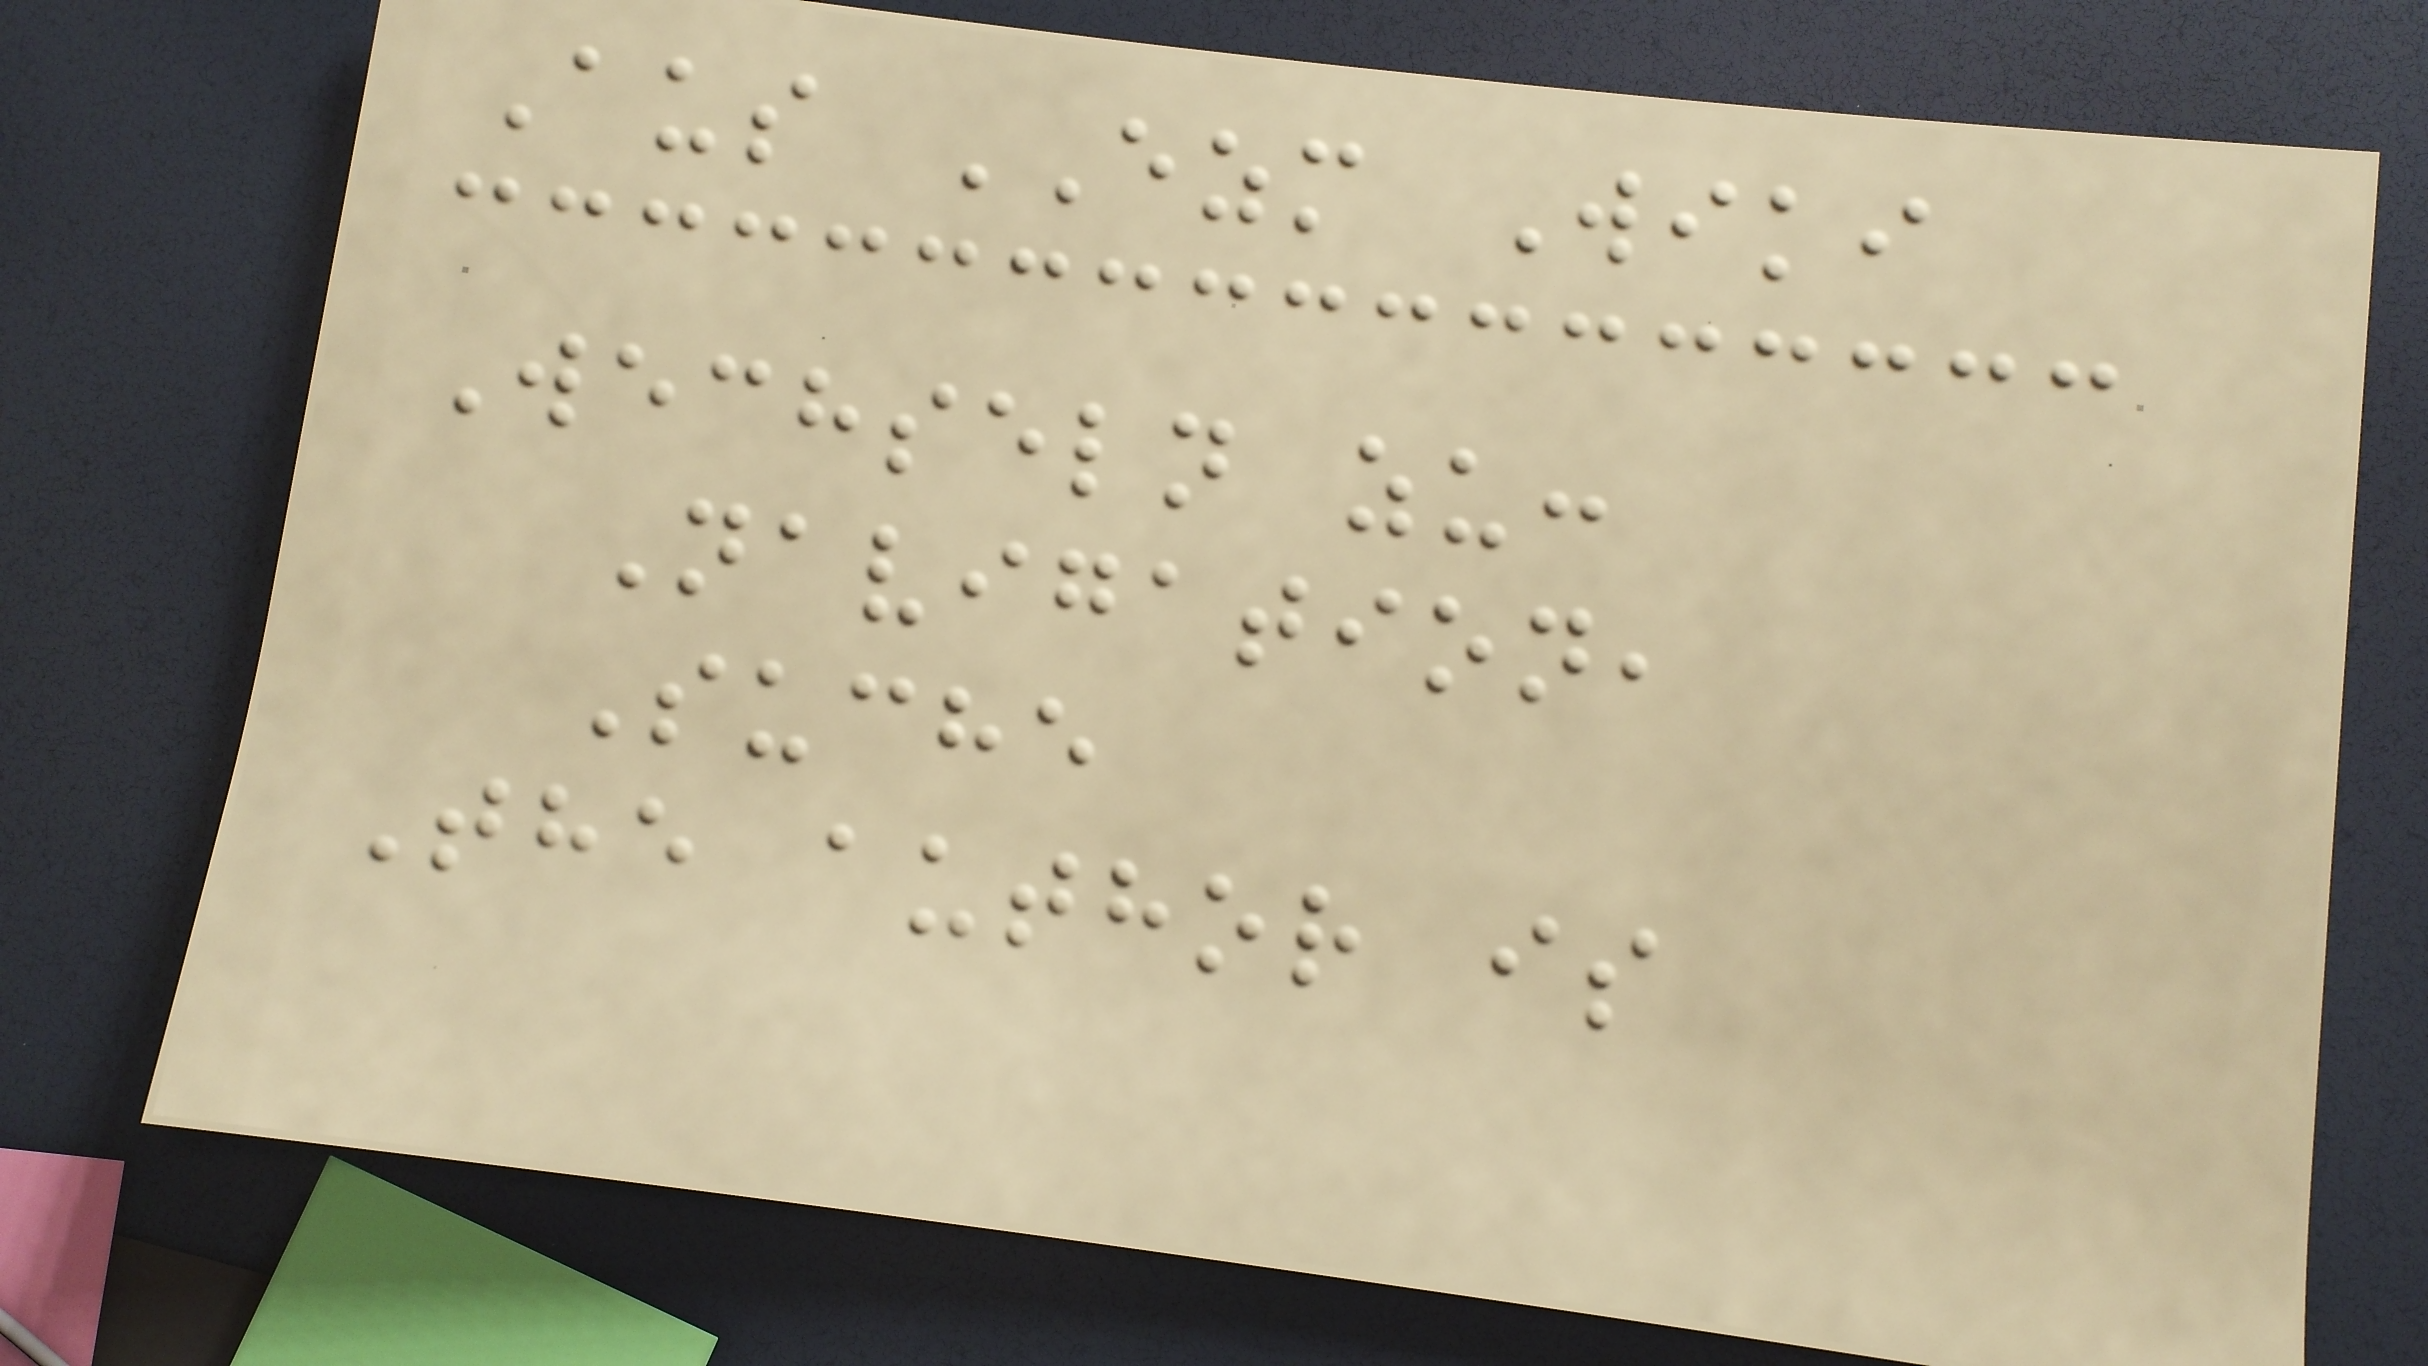Aus EZM Wiki
Wechseln zu:
Navigation,
Suche
The author is
